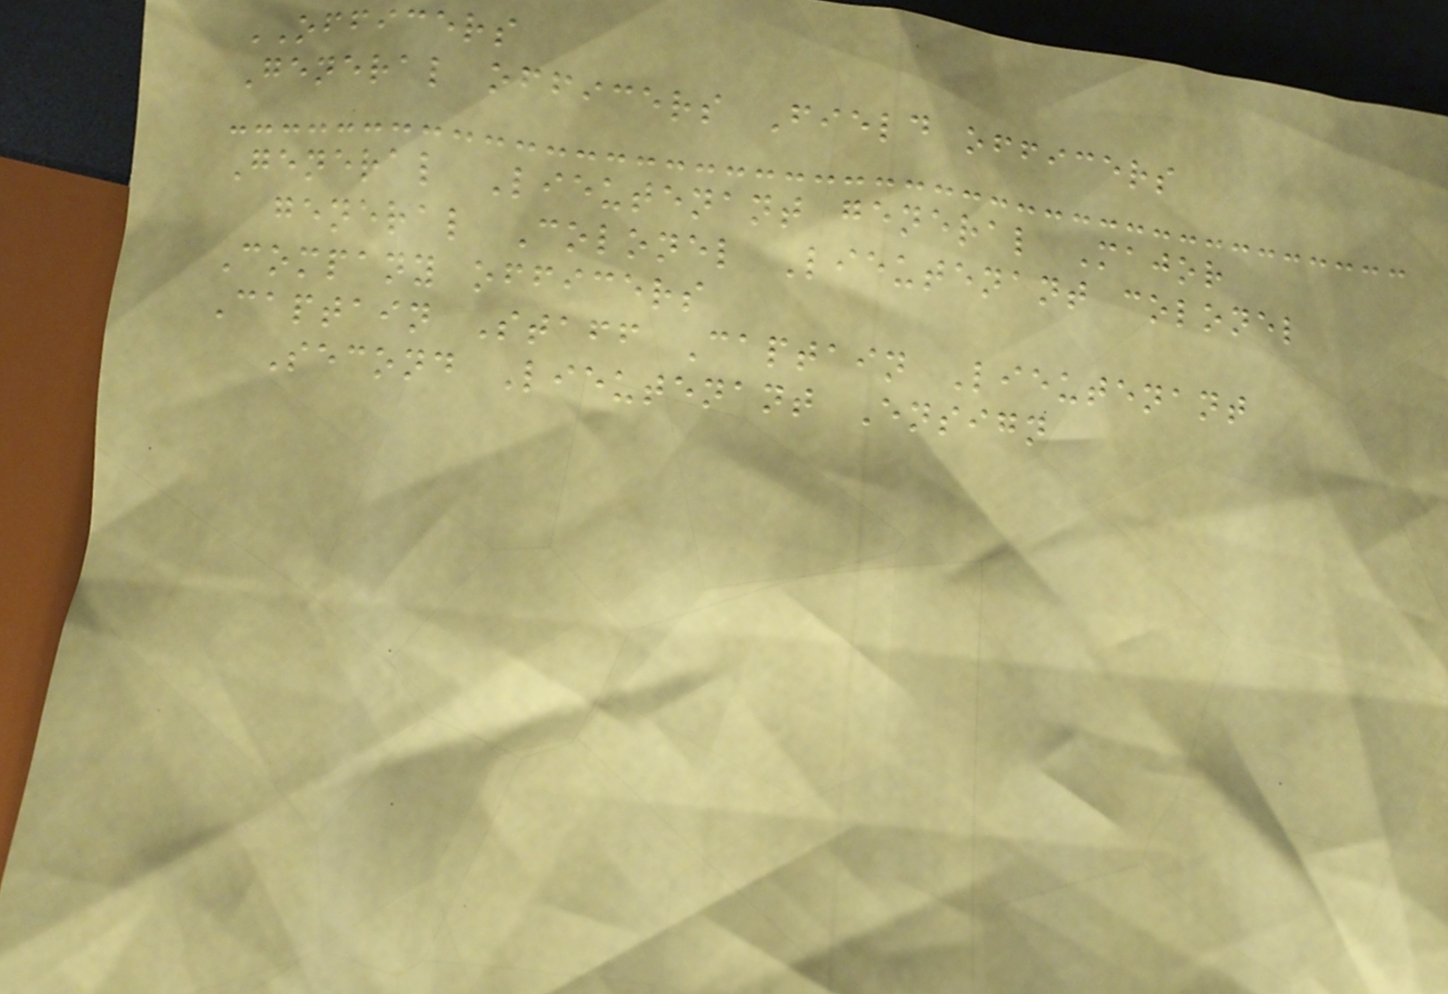OFFICERS
General officers Field officers
General Lieutenant general Major
general Colonel Lieutenant colonel
Company officers
Captain Staff Captain Lieutenant
Second Lieutenant Ensign
